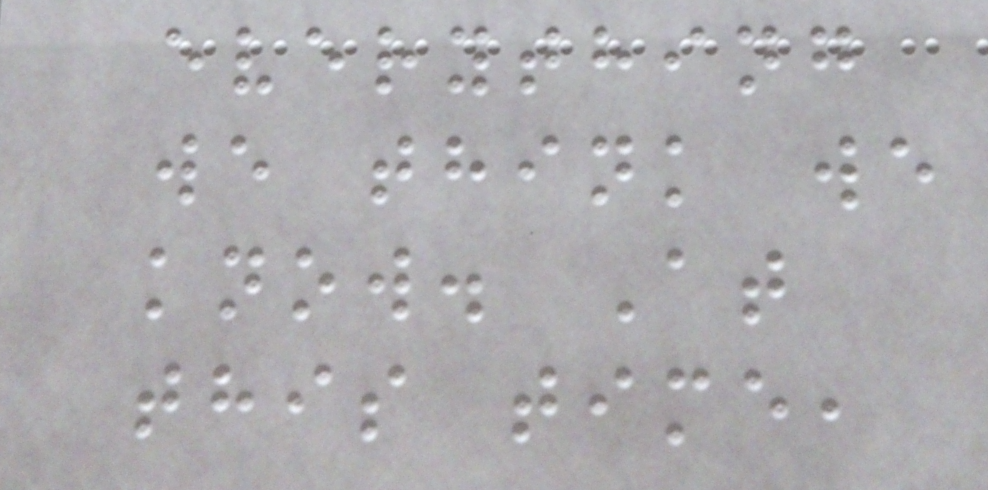everything
we think we
know. At
this time,
